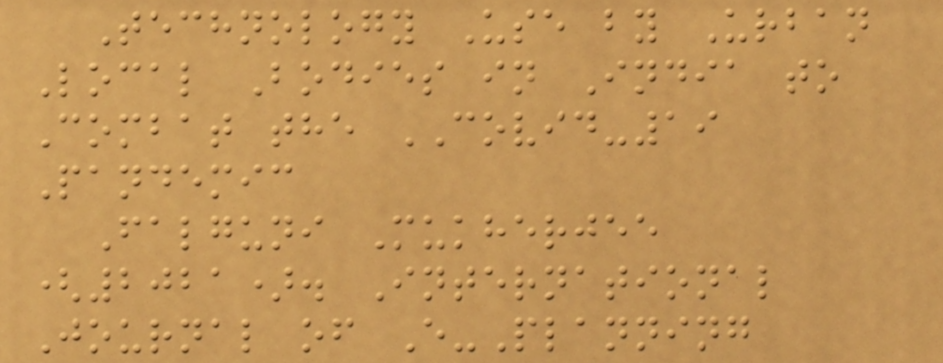Technology Use by Urban
Local Bodies in India to
Combat the COVID-19
Pandemic
Falguni Mukherjee
(2021). International
Journal of E-Planning
